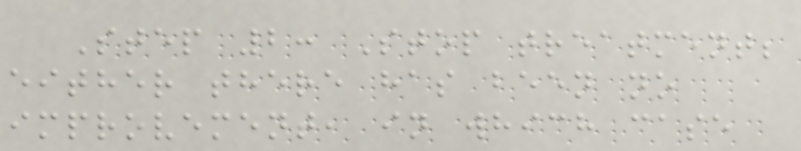Step 2: Stop treatment;
either there has been no
improvement, in which case
